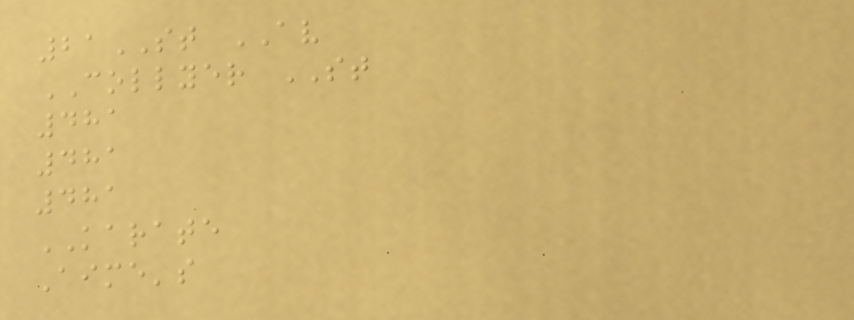21ST AV
COLLYER ST
481
481
481
KARATE
Aime's
